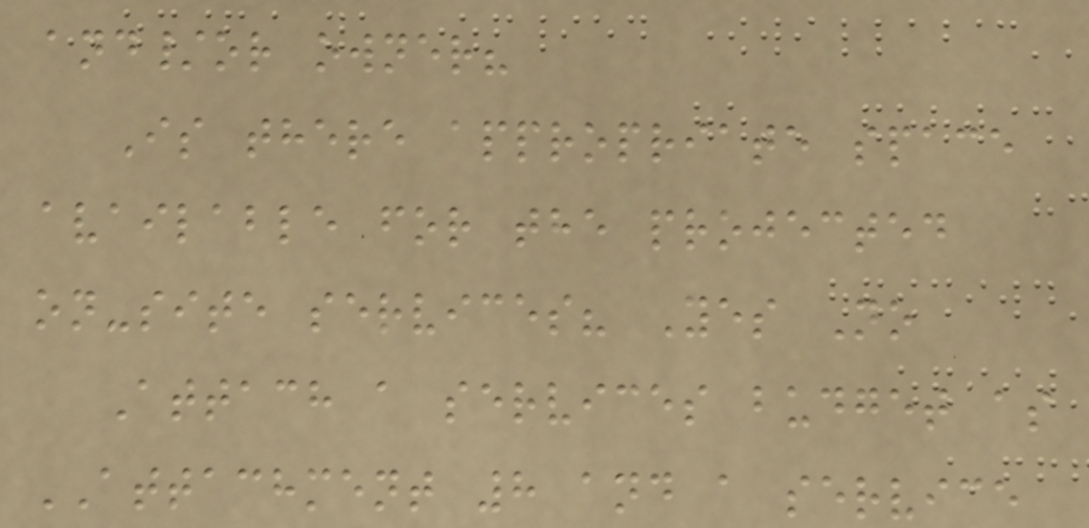and/or owner?
Is there appropriate space
available for the projected
on-site services? Yes No
Attach a services budget as
ATTACHMENT 8 and a service
